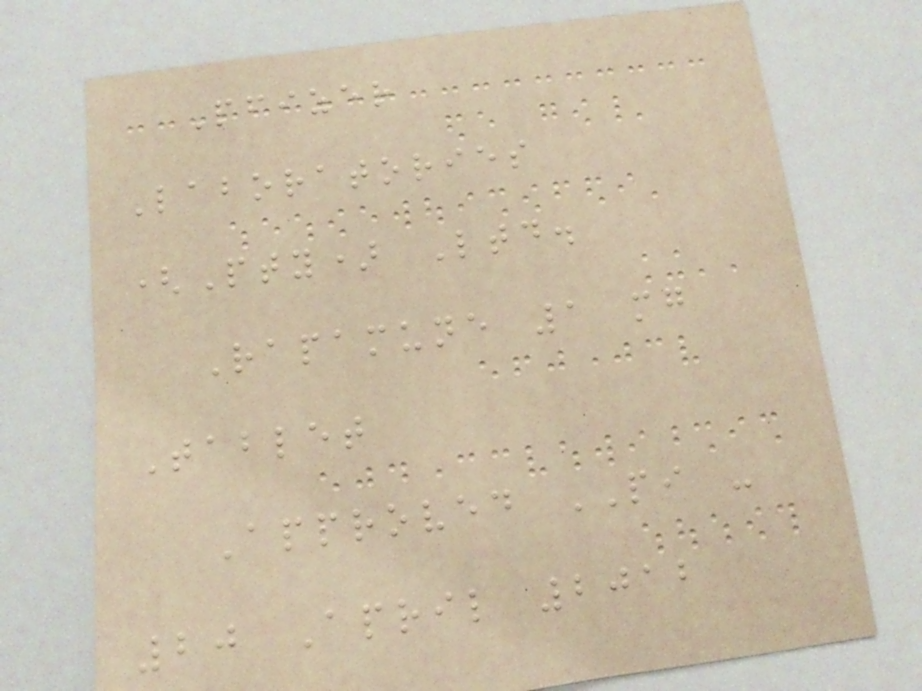Pfizer
Laboratories
(Pty) Ltd.
Rapamune 1 mg
Tablet
Approved PI -
20 April 2012
